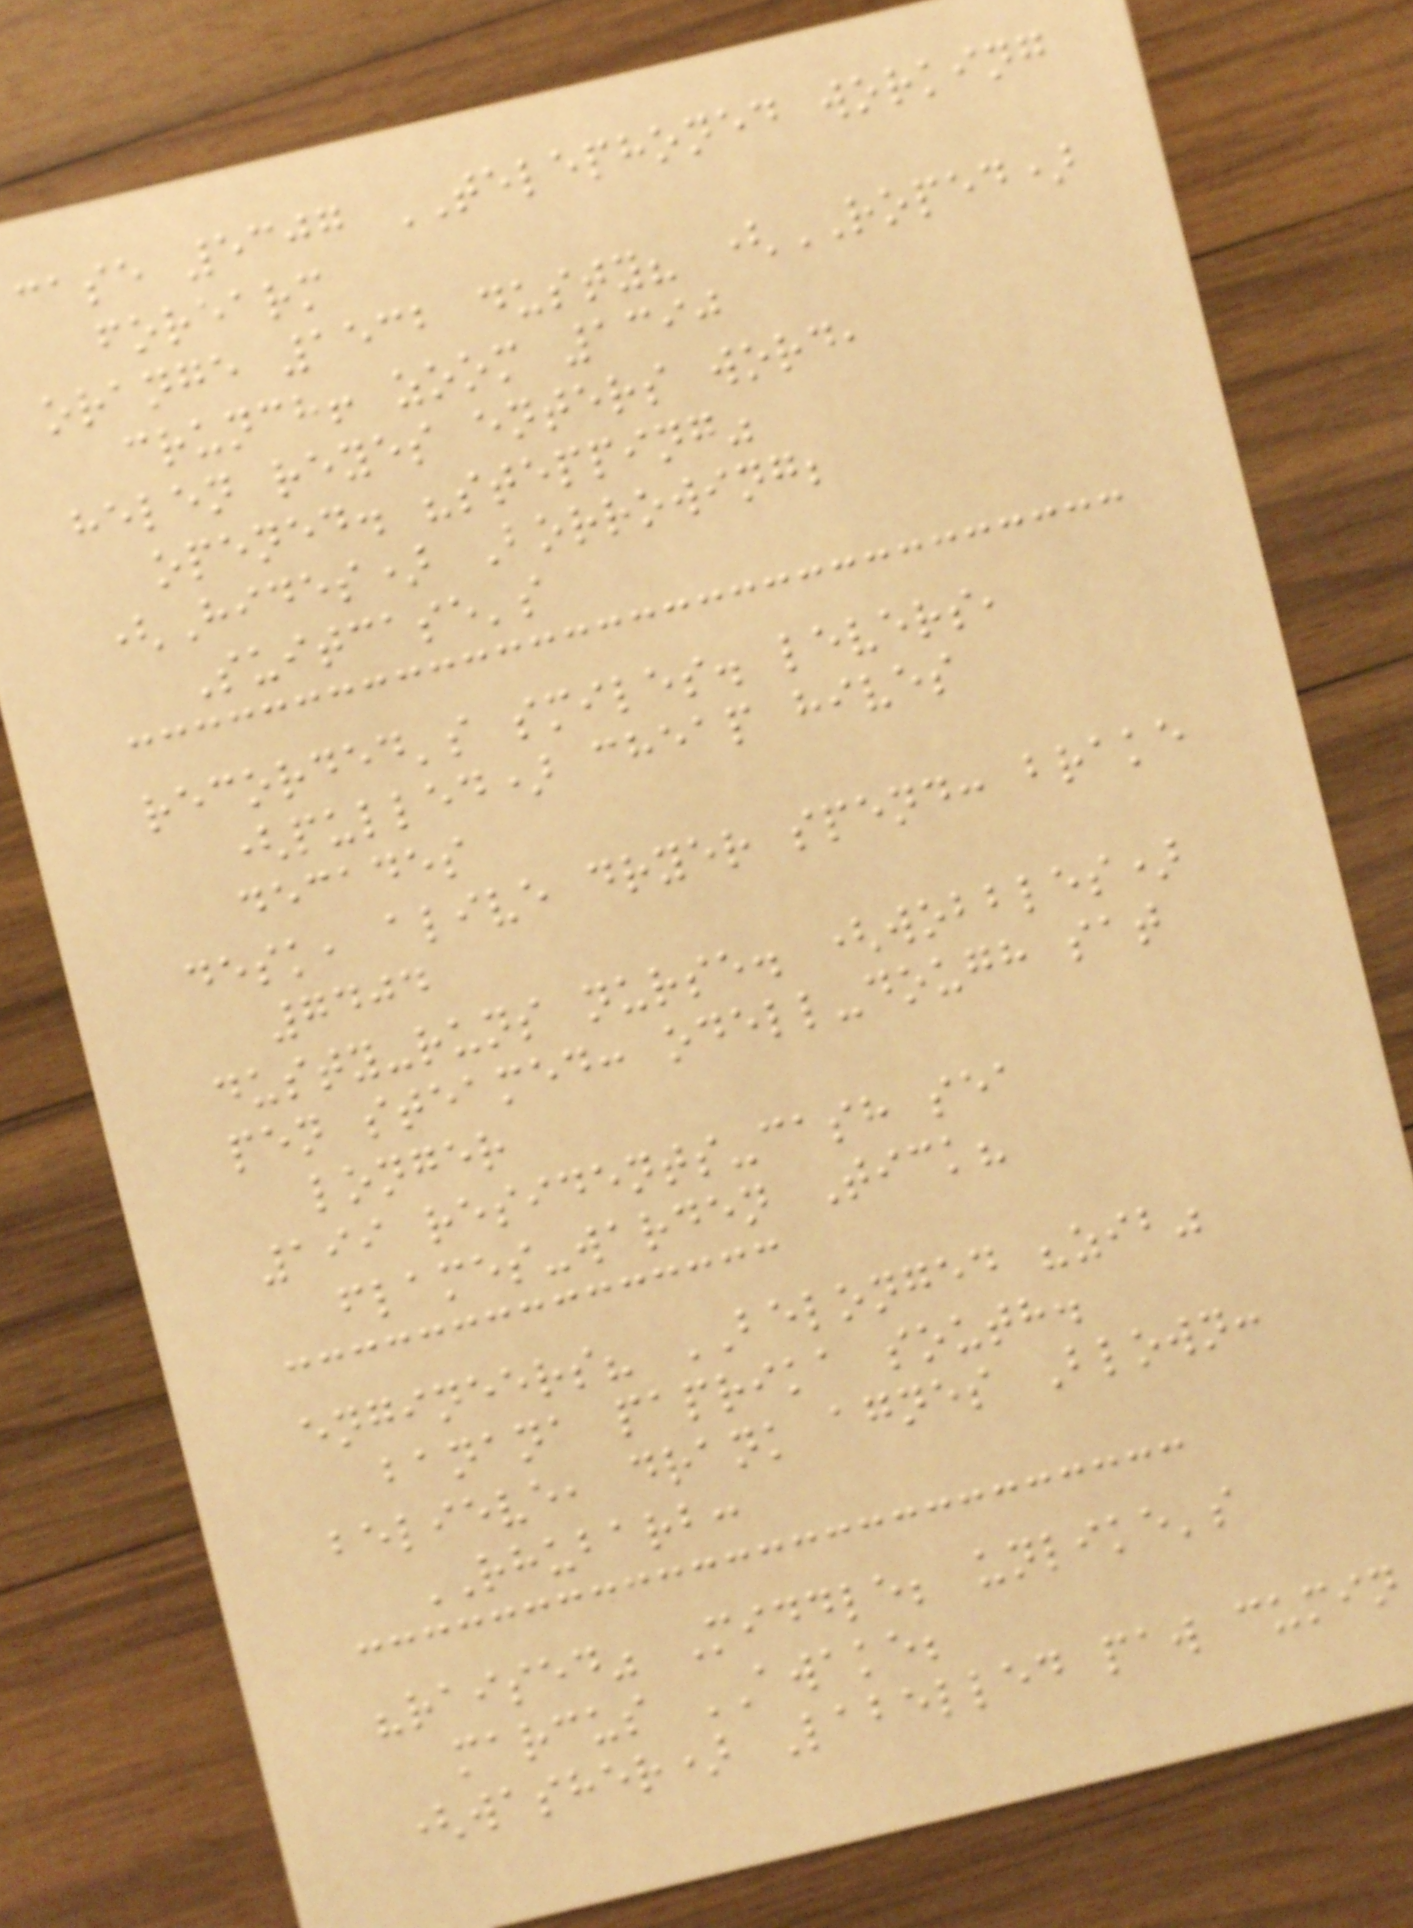case 5307 TELEPHONED working
forearm
orange 1532 dusty? (ROPED)
crunch! zoom 1390
helen reyes enters word,
opened. "stepping"
(Hides) Borrowing;
Suitcase's
recorded's smiles. levers,
(pulled) cheap hives
decades
desk, alive dryer spend: brake
7404
dusty-runs nurse. (wobbles)
pen steamed: odell-dough sat
longer
199 residents-cash sea
flames-warden Tick?
engineers? BELONGED "zib"
banana paprika south.
believe, drank agnes Blown:
RHUBARB:
"raised" Middle; unlike's
marcus AWAKE;
(washer) Labelled paw cumin
